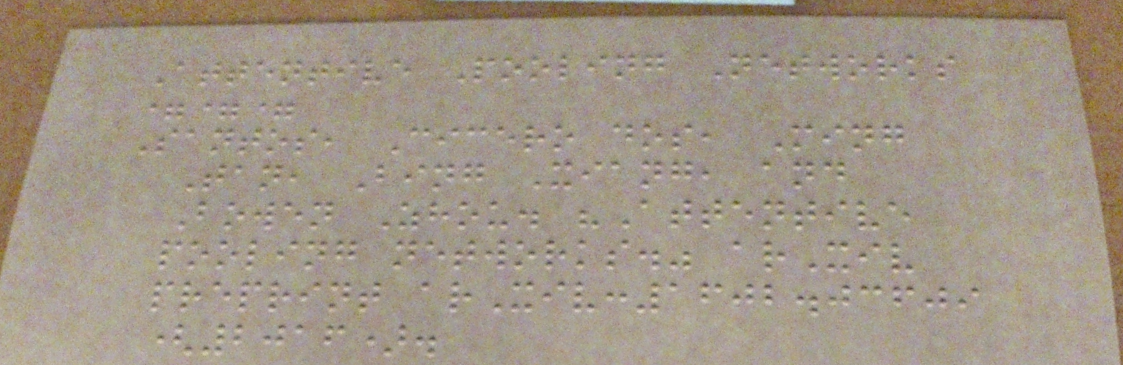Attentive Pooling Networks
===
Santos, Cicero dos, Ming
Tan, Bing Xiang, and
Bowen Zhou. "Attentive
pooling networks." arXiv
preprint arXiv:1602.03609
(2016).
